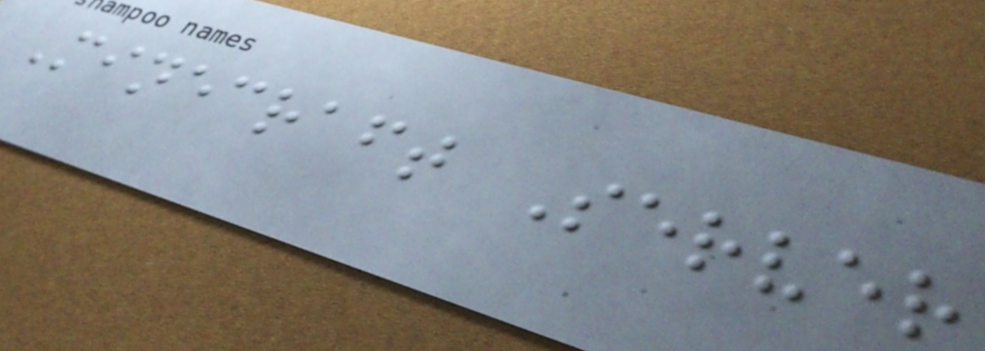Minecraft Server
